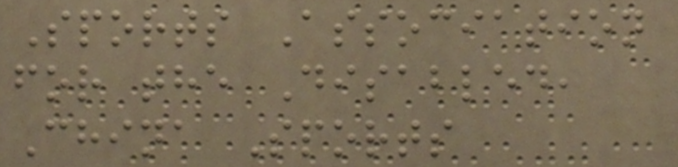Sports Association
for the Disabled,
China Sports
